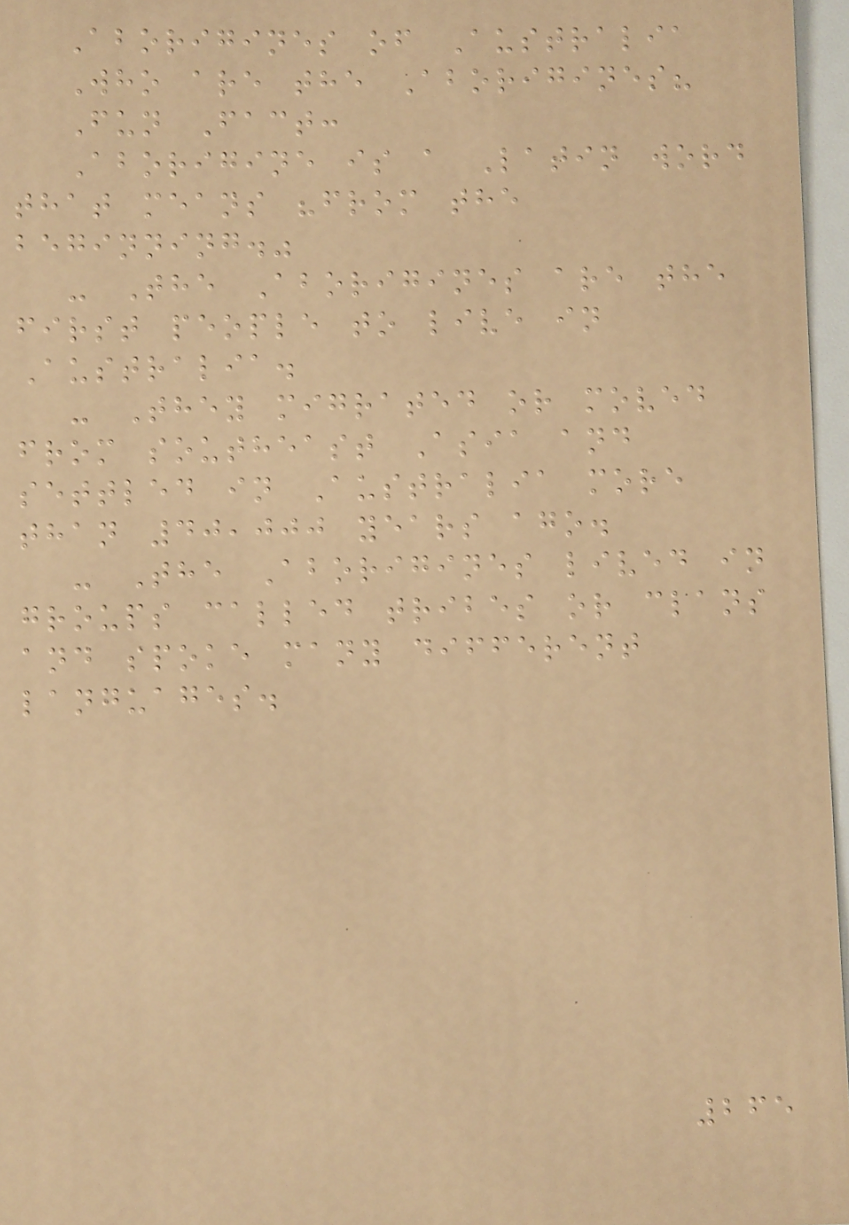Aborigines of Australia
Who are the Aborigines?
Fun Fact:
Aborigine is a Latin word
that means "from the
beginning."
- The Aborigines are the
first people to live in
Australia.
- They migrated or moved
from southeast Asia and
settled in Australia more
than 40,000 years ago.
- The Aborigines lived in
groups called tribes or clans
and spoke many different
languages.
265
